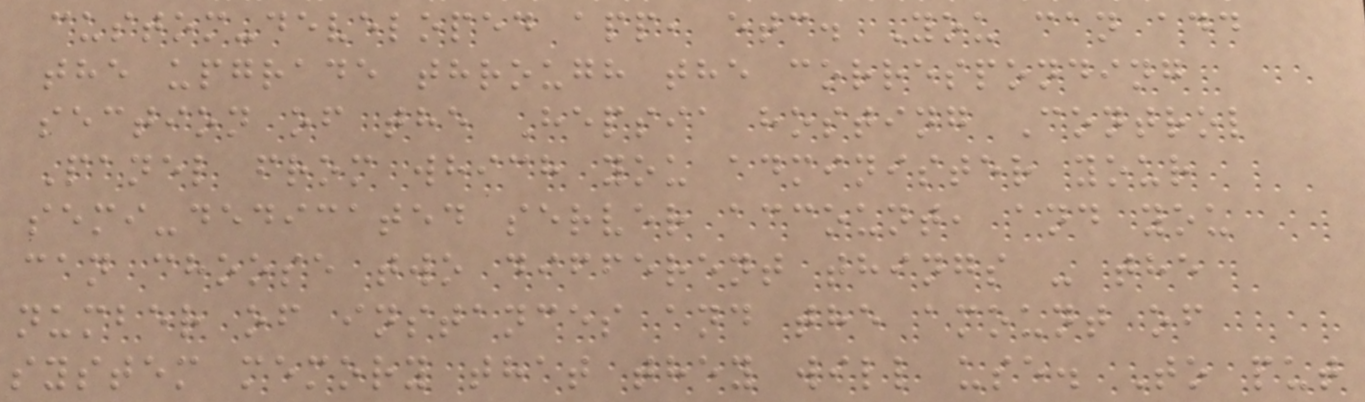custom-developed app, etc. You can add
the upgrade through the corresponding
section of the Hepsia hosting Control
Panel from which you administer your
semi-dedicated server account, and you
can choose two different things - the
number of instances and the amount of
system memory that they will use. To put
